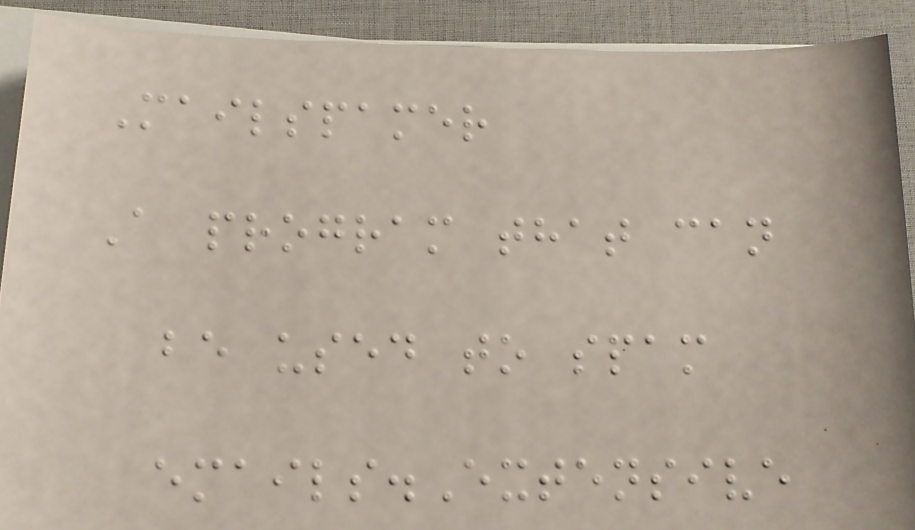Mailspamer
A program that can
be used to spam
emails.Extensive
